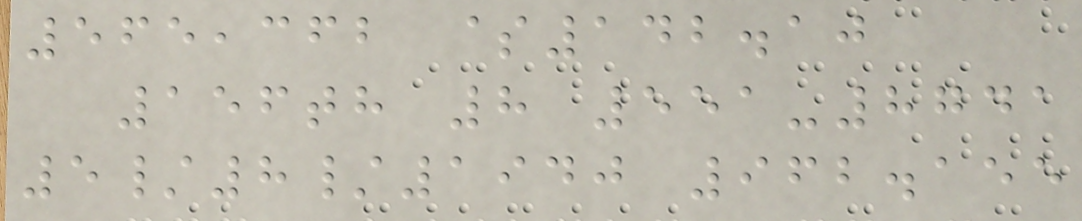565,362 $142.10
156th 8 551-8741
5/8/1940 962.155
